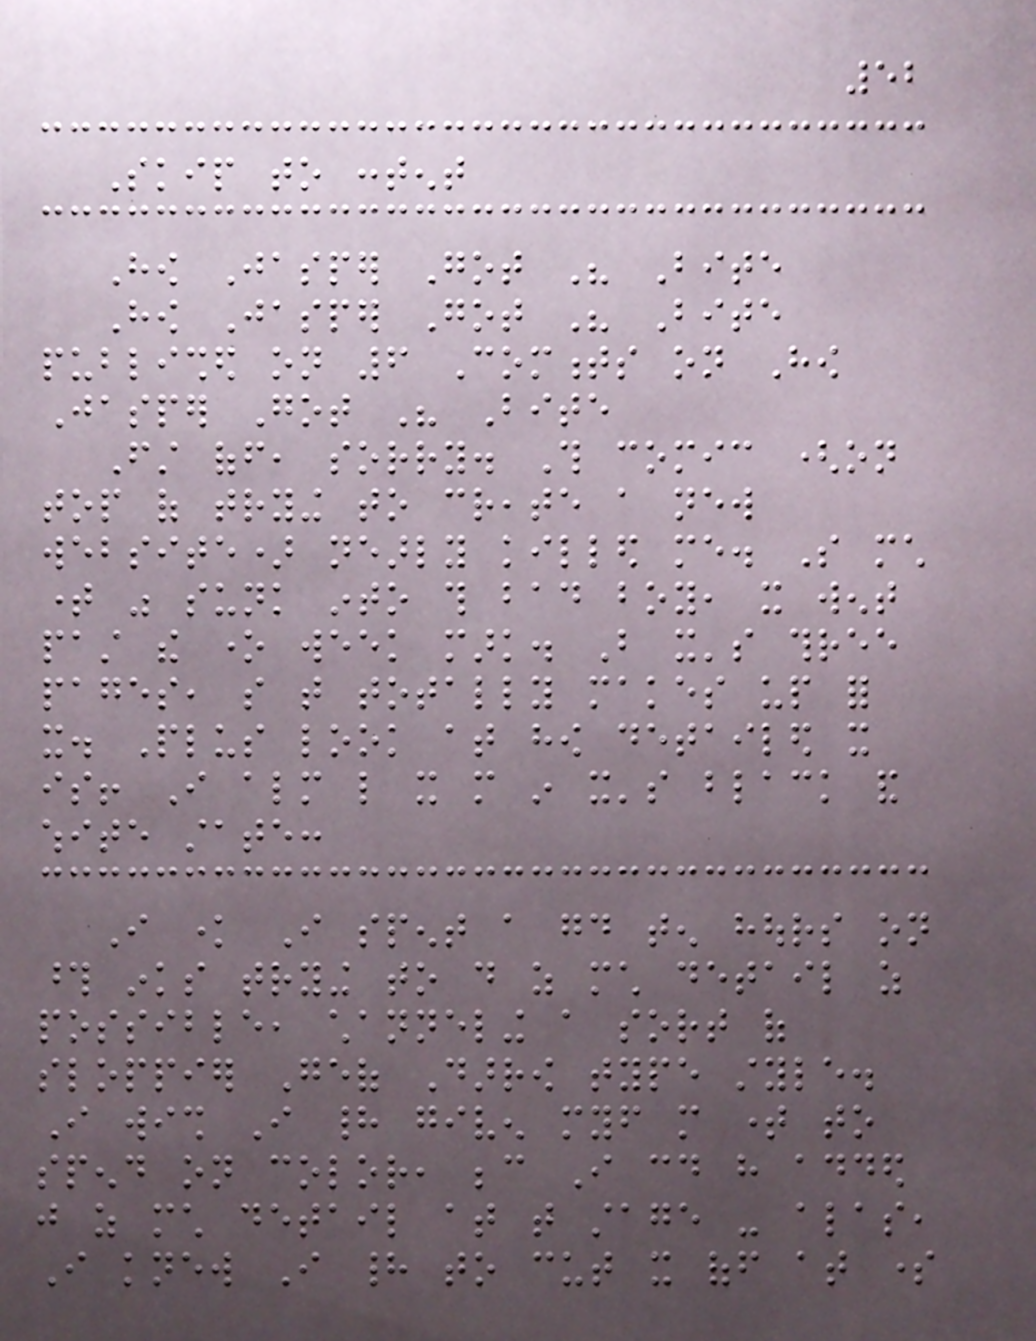52
Skip to content
How Jasper Got His Bite
How Jasper Got His Bite
published on 6 Comments on How
Jasper Got His Bite
First off, sorry. This comic (on
top of trying to create a new
website) nearly killed me. So much
time was sunk into this bad boy, it went
past the one week mark. But it's three
pages, so that totally makes up for
it. Plus look at how detailed it
is! I almost like it more in it's black and
white state:
I know I spent a good ten hours on
those inks trying to do as much detail as
possible, channeling a sort of
sloppier Geof Darrow type style.
I wish I had given myself more time to
spend on color, because I could have added
just as much detail at that stage - alas,
I knew I had to cut it off at some
